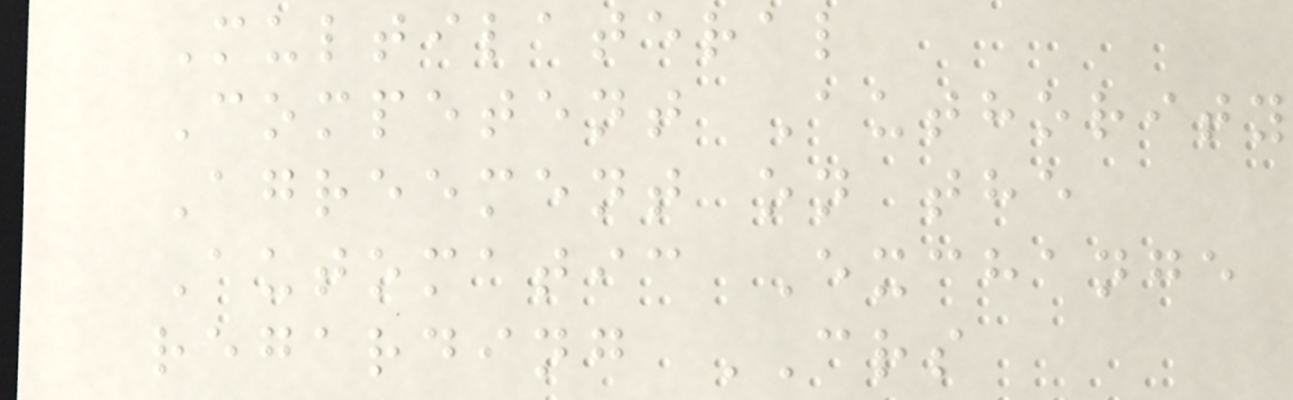Multilateral
Competent Authority
Agreement on the
Automatic Exchange
regarding CRS
